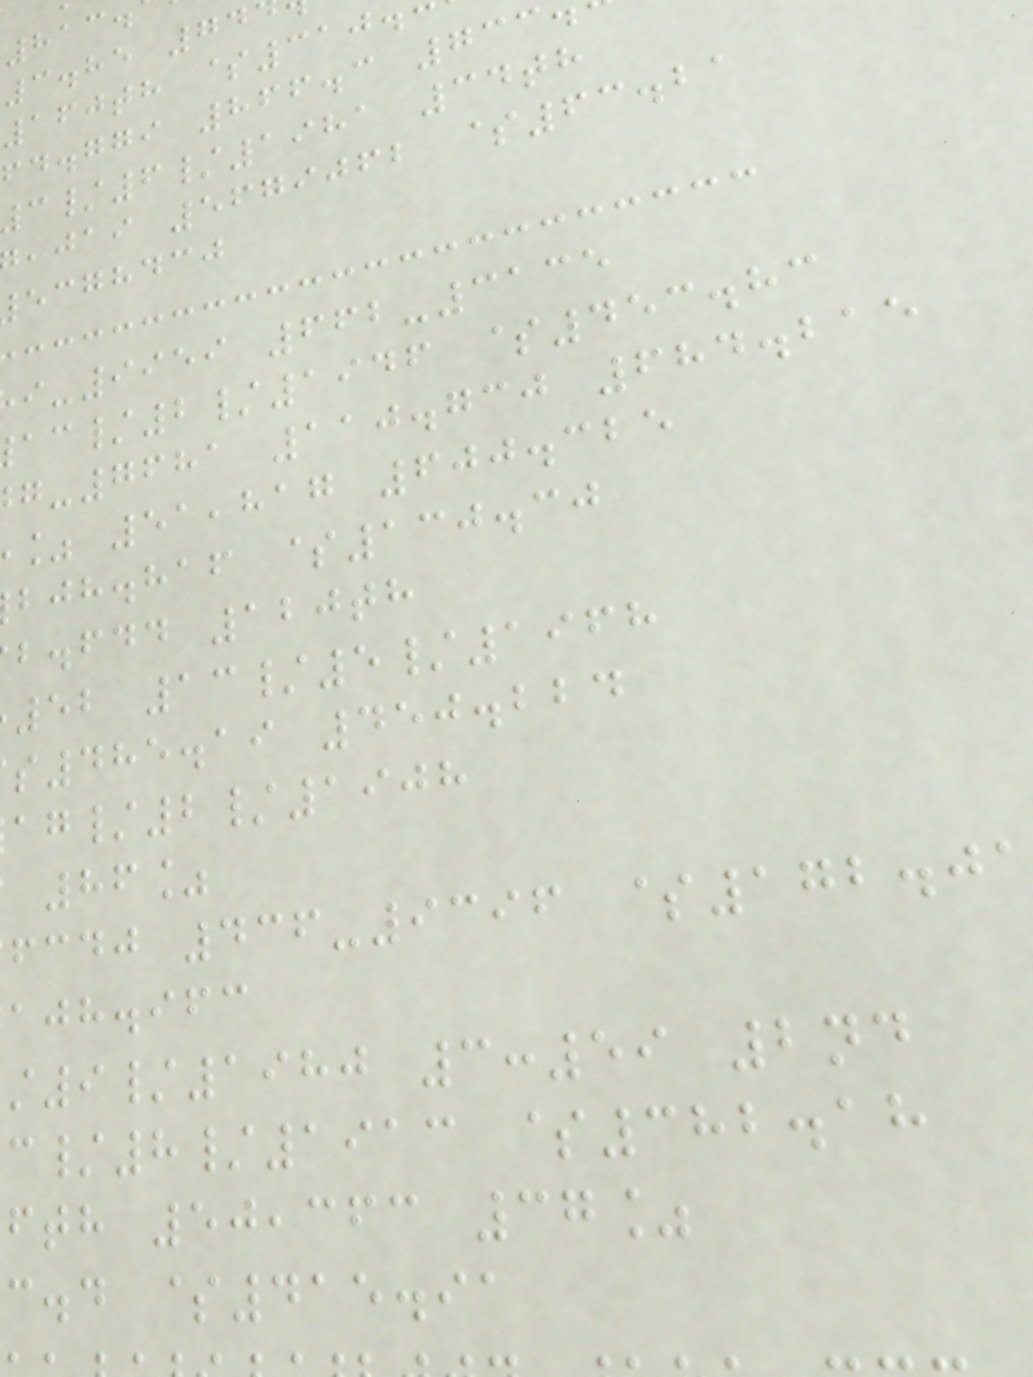3.85 74
160th $310.
fd.ggi 866.3 733
/6/1981 34th
,jai 5679062 $63.21
ecghdcj
-9959 662-3135
/2/1946 $453.83
-7681 110.730 684.215
% 51,817 600.325
bjh.haf $130.30
b.fdd 120th
52 13/5/1968
485.19 450.224
/2/1908
86%
fcdj 436-9396 $172.0
ajh.ifc
9/1980 3:59 2nd
/8/1913 $382.18
fth 50,363 37%
c.d $415.91
